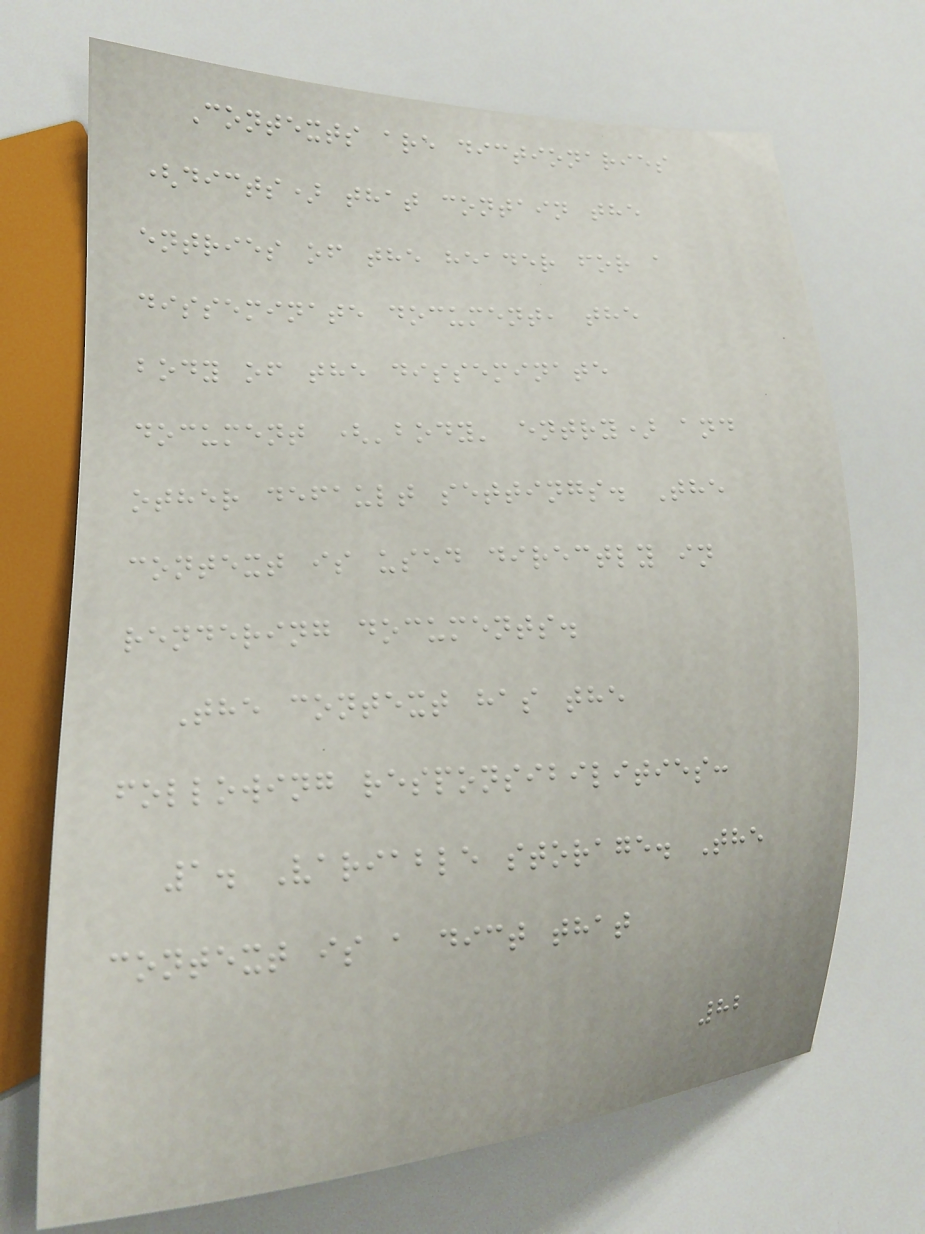Contexts are dictionaries
(dicts) that contain the
entries of the header for a
disseminate document, the
body of the disseminate
document ('body' entry) and
other default settings. The
context is used directly in
rendering documents.
The context has the
following responsibilities:
1. Variable storage. The
context is a dict that
82
